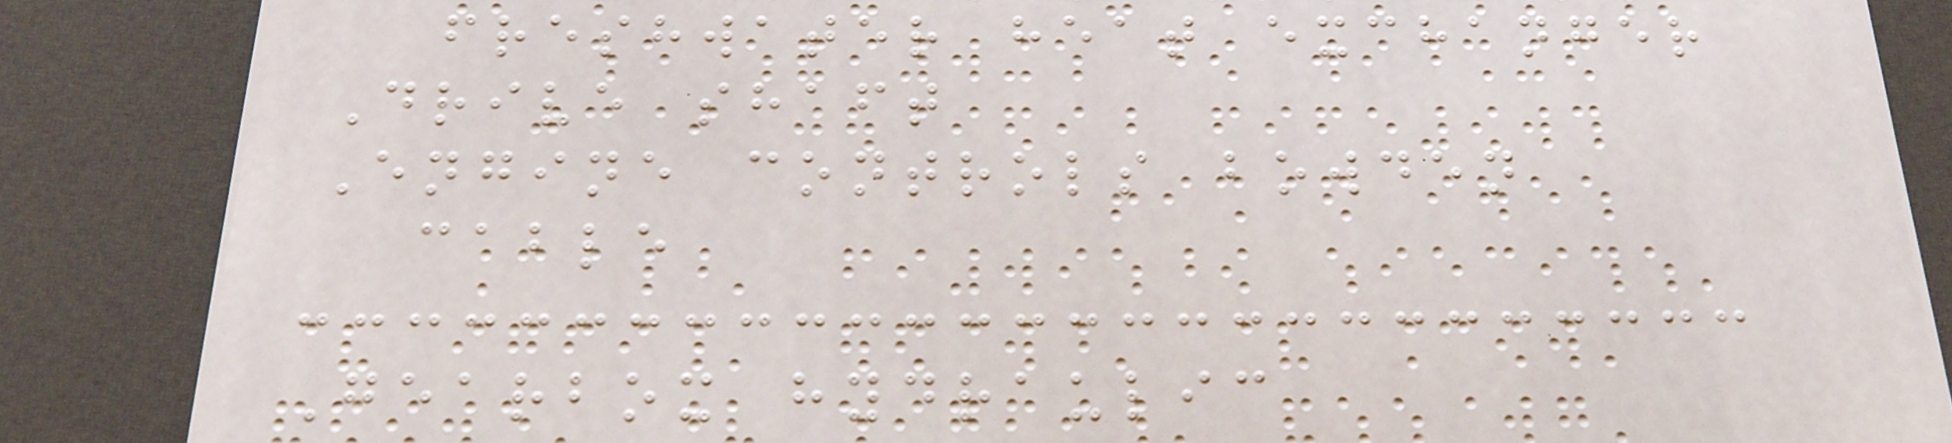freshwater heat exchanger
Drive shaft
Engine controls bowden
cable
Gearbox hydraulic
